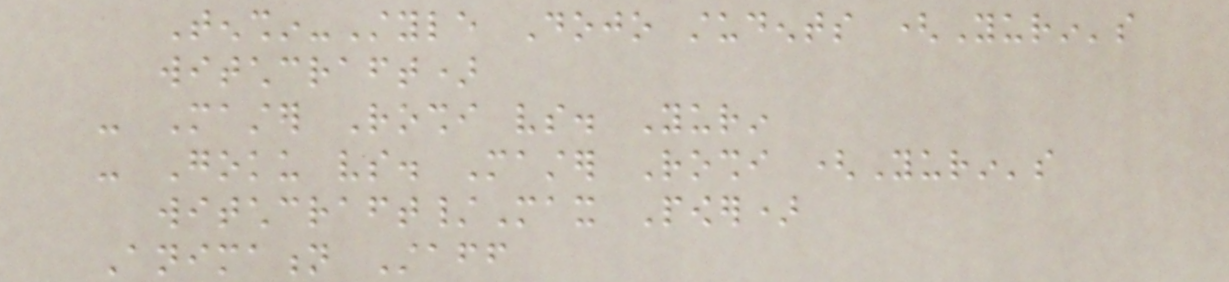Tenshin-Style Dojo students (Yurin's
witchcraft)
- Master Roshi vs. Yurin
- Goku vs. Master Roshi (Yurin's
witchcraft/Max Power)
Animation Staff
